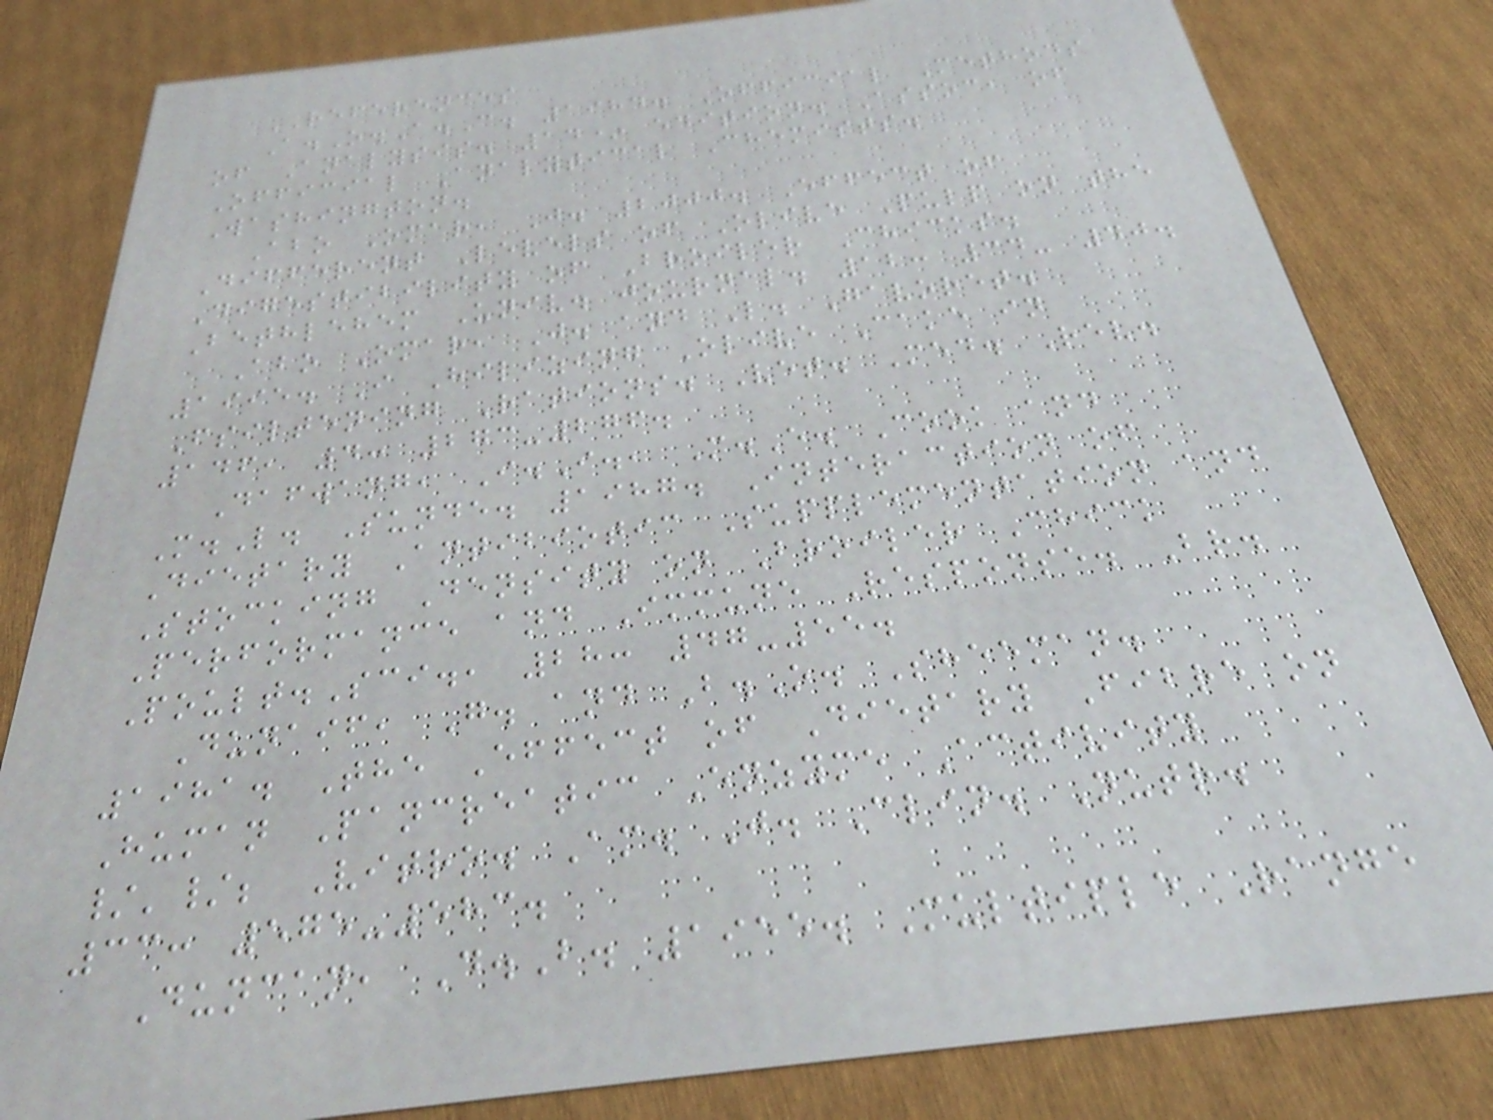REFERENCES
A.O.A.C. 1984. Official Methods
of Analysis. 14* edition. Assoc, of
Official Analytical Chemists.
Washington.
Abo Omar, J. 2000. Effect of
Different Levels of Olive Pulp on the
Digestibility of Broiler Chicks.
Bethlehem Univ. journal. 12: 34- 40.
Abo Omar, J. and L. Gavoret.
1995. I Hilizing Olive Cake in
Fsiltening Rations. Vet. Med. Rev.
146, 4: 273-276.
Dafwang, I.I., M.E. Cook and
M.L. Sunde. 1987. Interaction of
Dietary Antibiotic Supplementation and
Stocking Density on Broiler Chick
Performance and Immune Response. Br.
Poult.Sci., 28: 47-55.
Dunaif, G. and B.O. Sheeman.
1981. The Effect of Dietary Fibre on
Human Pancreatic Enzyme Activity
/'/; Vitro. Am. J. Clin. Nutr.
33: 575-583.
Duncan, D.B. 1955. Multiple Range
